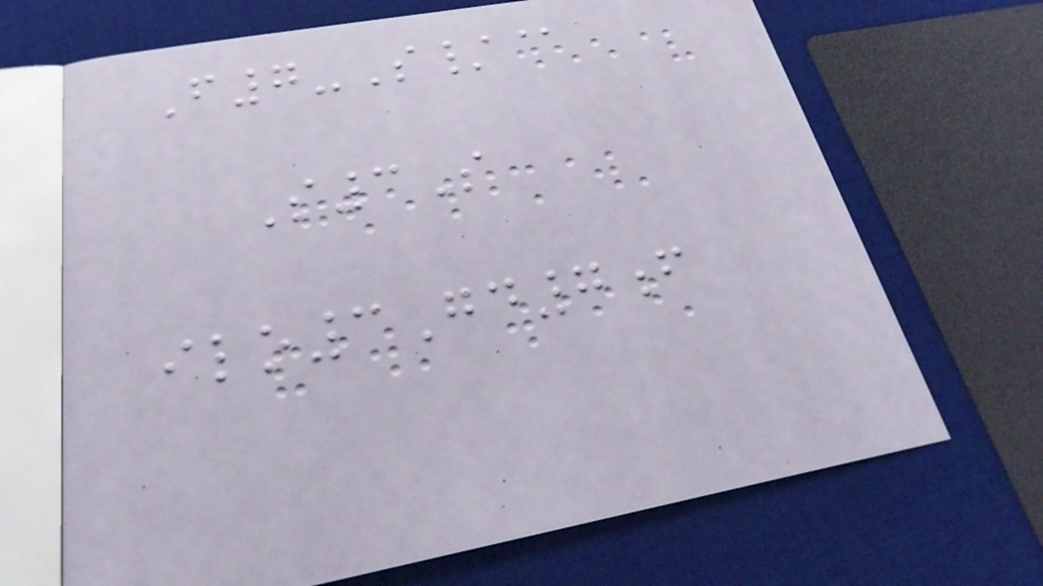F7-S/@
S3S
ilo3Gd7f
